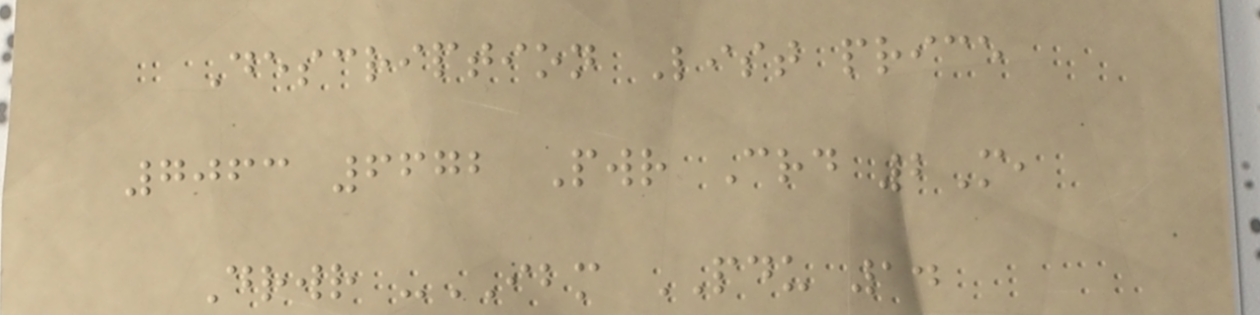Description List price
7063 6672 Pwr Crd 2M,
Drwr -IBM PDU 14
